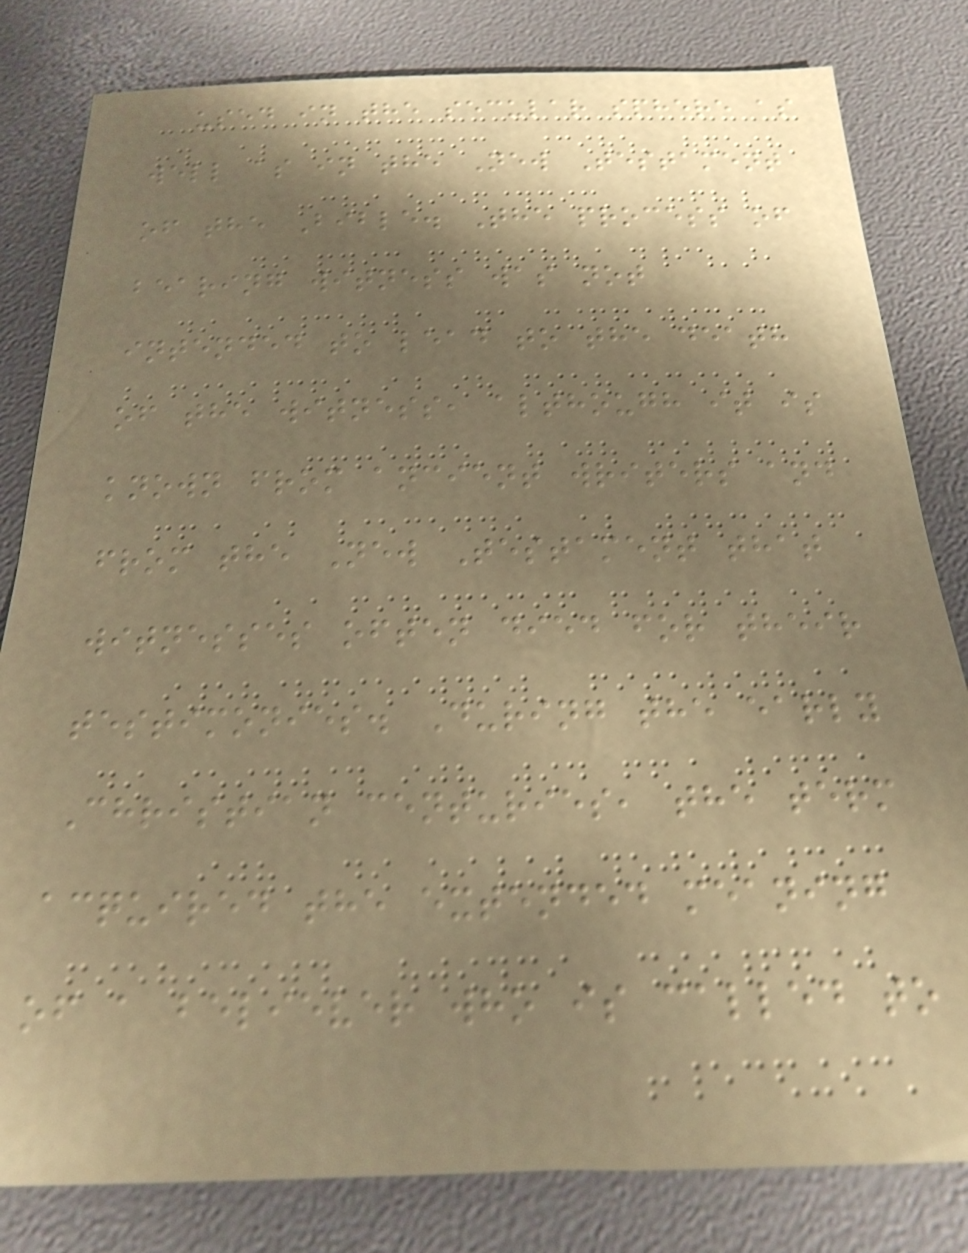used in the secular sphere as
well as in the New Testament
of the Bible. The process of
bearing witness was not
intended to lead to the death
of the witness, although it is
known from ancient writers and
from the New Testament that
witnesses often died for their
testimonies. During the early
Christian centuries, the term
acquired the extended meaning
of a believer who is called to
